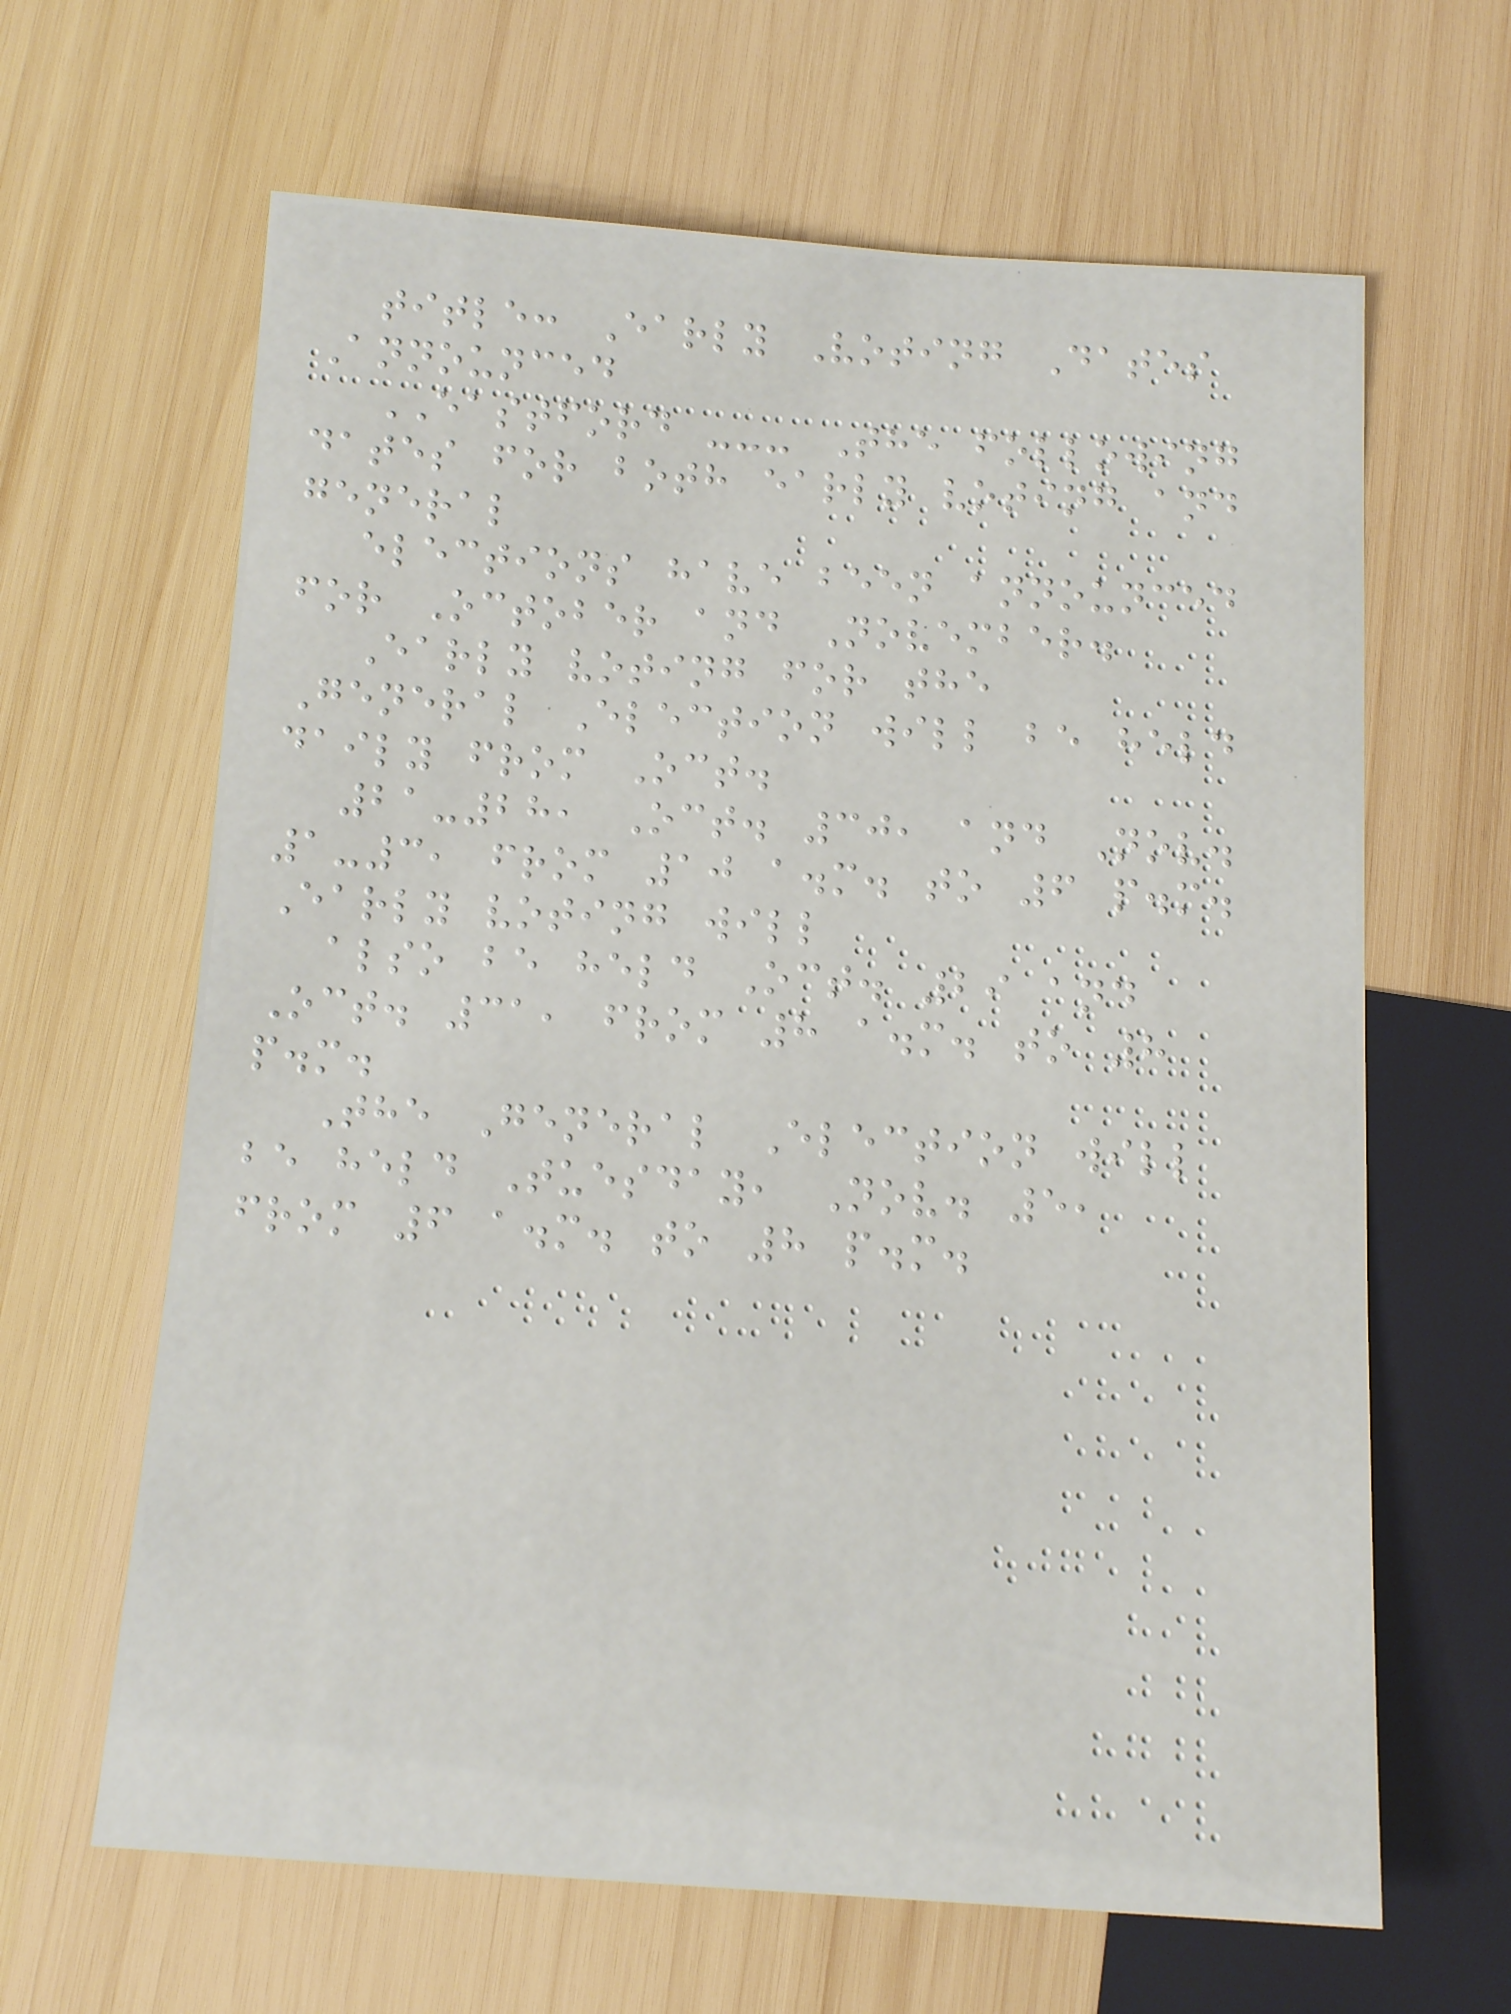title: Early Voting Dates
Announced
EASTFORD --- The following
dates for both early voting and
general
elections have been announced
for October and November.
Early voting for the
General Election will be held
daily from Oct.
21-28, Oct. 30, and Nov.
1-3, from 10 a.m. to 6 p.m.
Early voting will
also be held Oct. 29 and
Oct. 31, from 8 a.m. to 8
p.m.
The General Election will
be held Tuesday, Nov. 5,
from 6 a.m. to 8 p.m.
